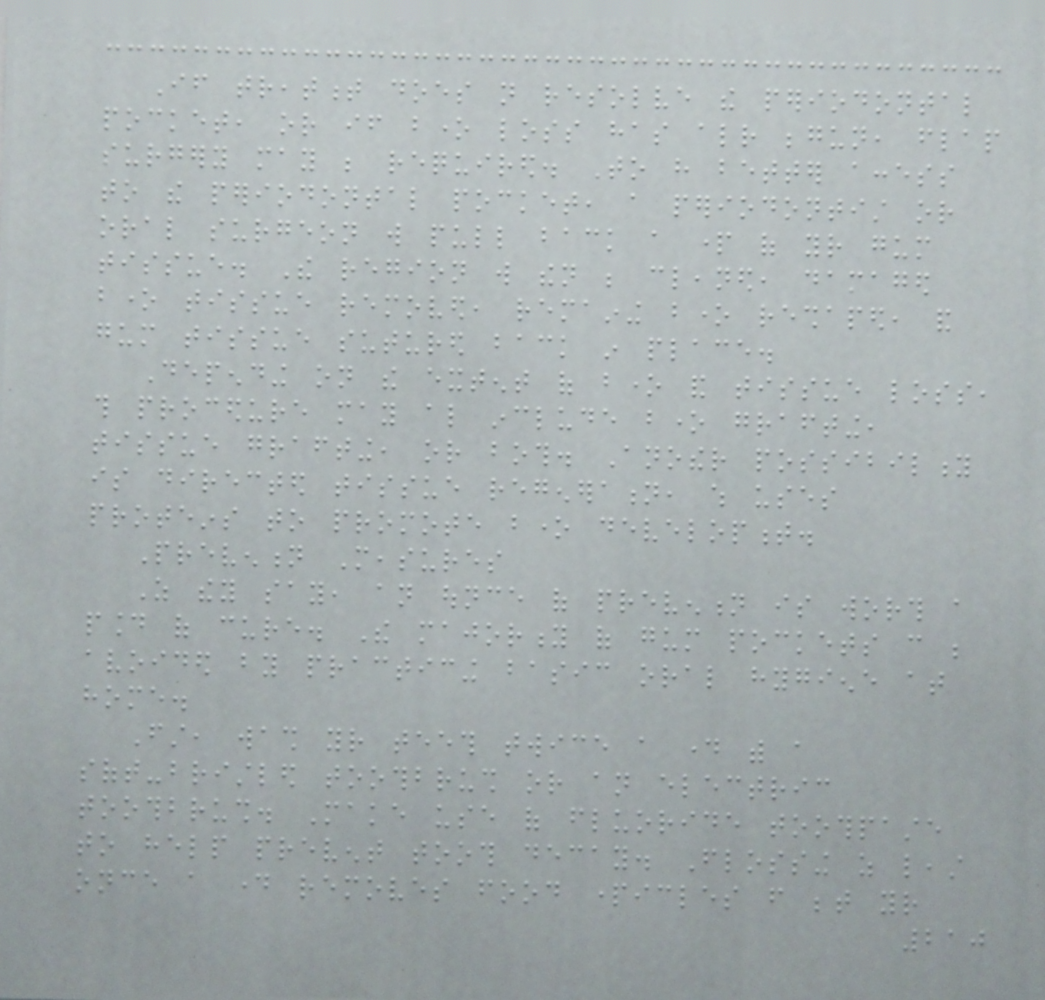If treatment does not resolve the periodontal
pocket, or if bone loss has already begun, flap
surgery may be required. To have better access
to the periodontal pocket, a periodontist or
oral surgeon will pull back a part of your gum
tissue. The region will then be cleaned, damaged
bone tissue removed, remaining bone reshaped, and
gum tissue sutured back in place.
Depending on the extent of bone and tissue loss,
this procedure may also include bone grafting,
tissue grafting, or both. Another possibility
is directed tissue regeneration, which uses
proteins to promote bone development.
Prevention Measures
As they say, an ounce of prevention is worth a
pound of cure. The majority of gum pockets can be
avoided by practicing basic oral hygiene at
home.
First, wash your teeth twice a day with a
soft-bristled toothbrush or an electric
toothbrush. Make use of fluoride toothpaste
to help prevent tooth decay. Flossing as least
once a day removes food particles from between your
210
